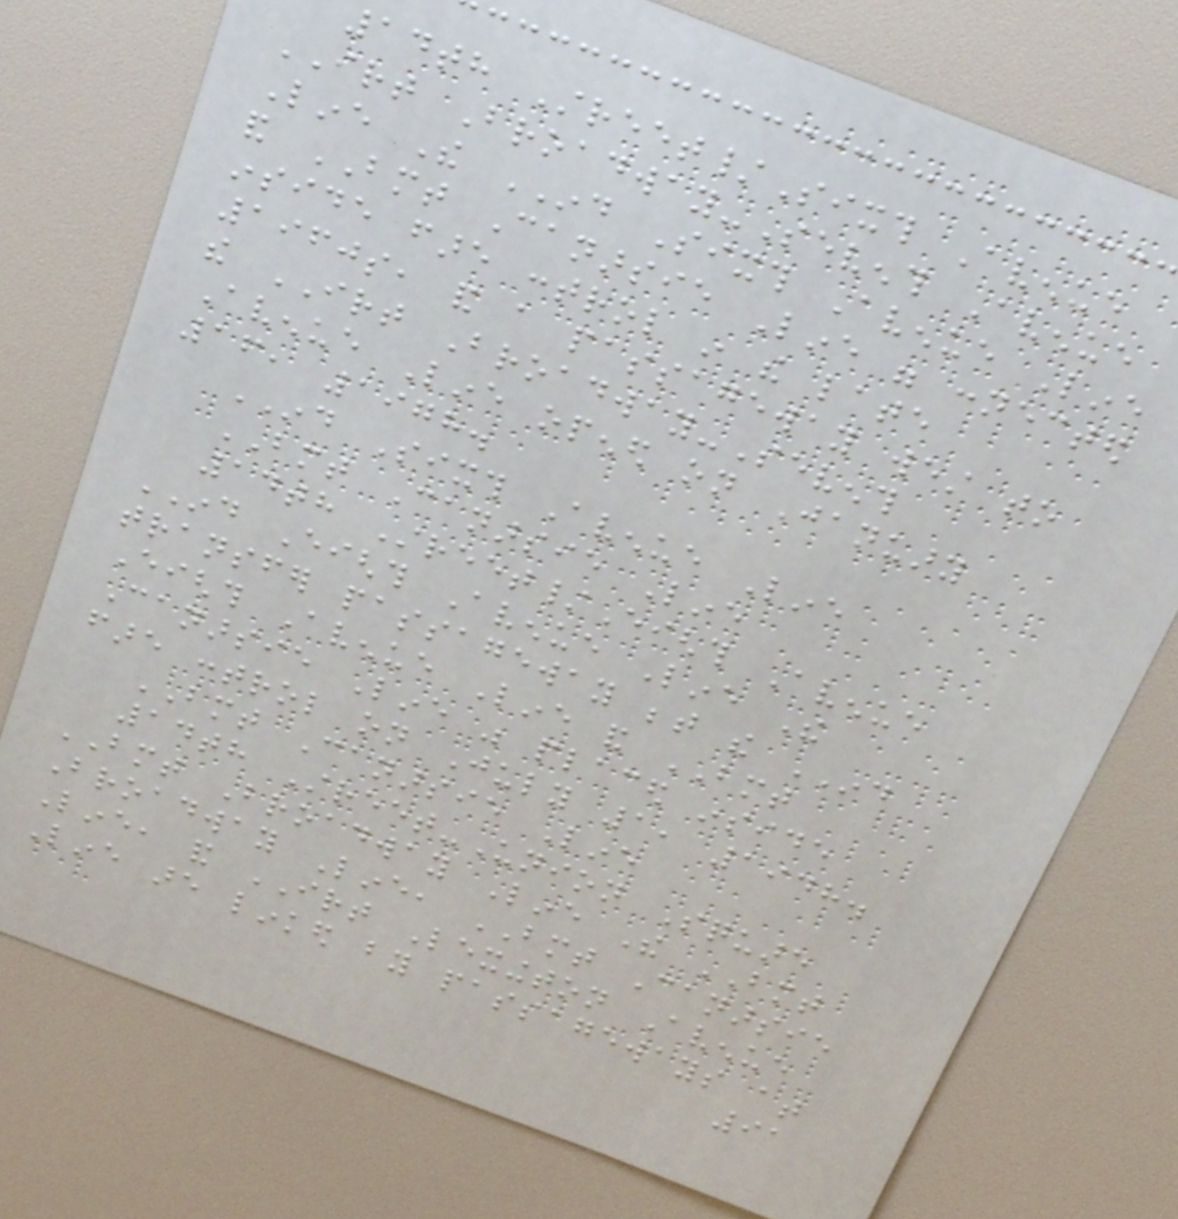14th Street/Sixth Avenue
IRT Broadway-Seventh Avenue
Line The IND Sixth Avenue Line
and BMT Canarsie Line were connected
inside fare control in the late
1960s, and a passageway west to
the IRT Broadway-Seventh
Avenue Line opened on January
16, 1978.
IND Sixth Avenue Line
BMT Canarsie Line
14th Street/Eighth Avenue
IND Eighth Avenue Line The
transfer passageway between the IND
Eighth Avenue Line and BMT
Canarsie Line was placed inside
fare control on July 1, 1948.
BMT Canarsie Line
14th Street-Union Square
BMT Broadway Line The BMT
Broadway Line, BMT Canarsie
Line, and IRT Lexington Avenue
Line are linked by passageways at
91
